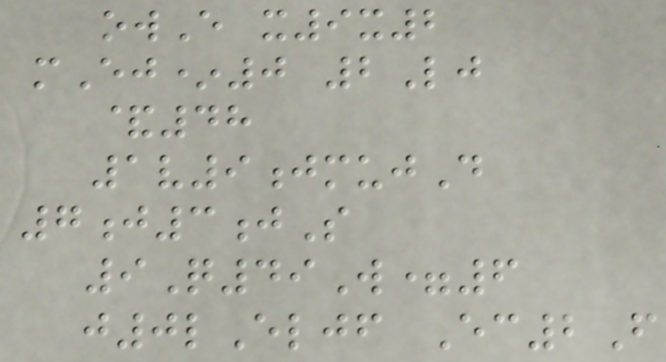owE x9x2
mEj*0 2Lj
&48
1v9jmujD
7j3jS
9Q49W=6
j0lEljf Ec2F
